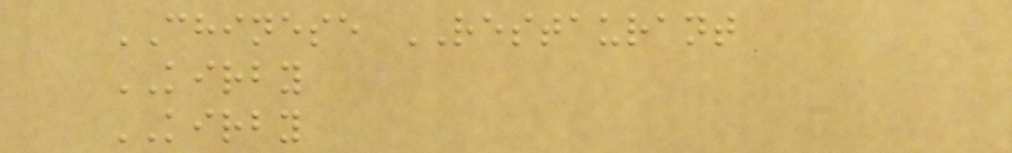CHINESE RESTAURANT
KIRBY
KIRBY
